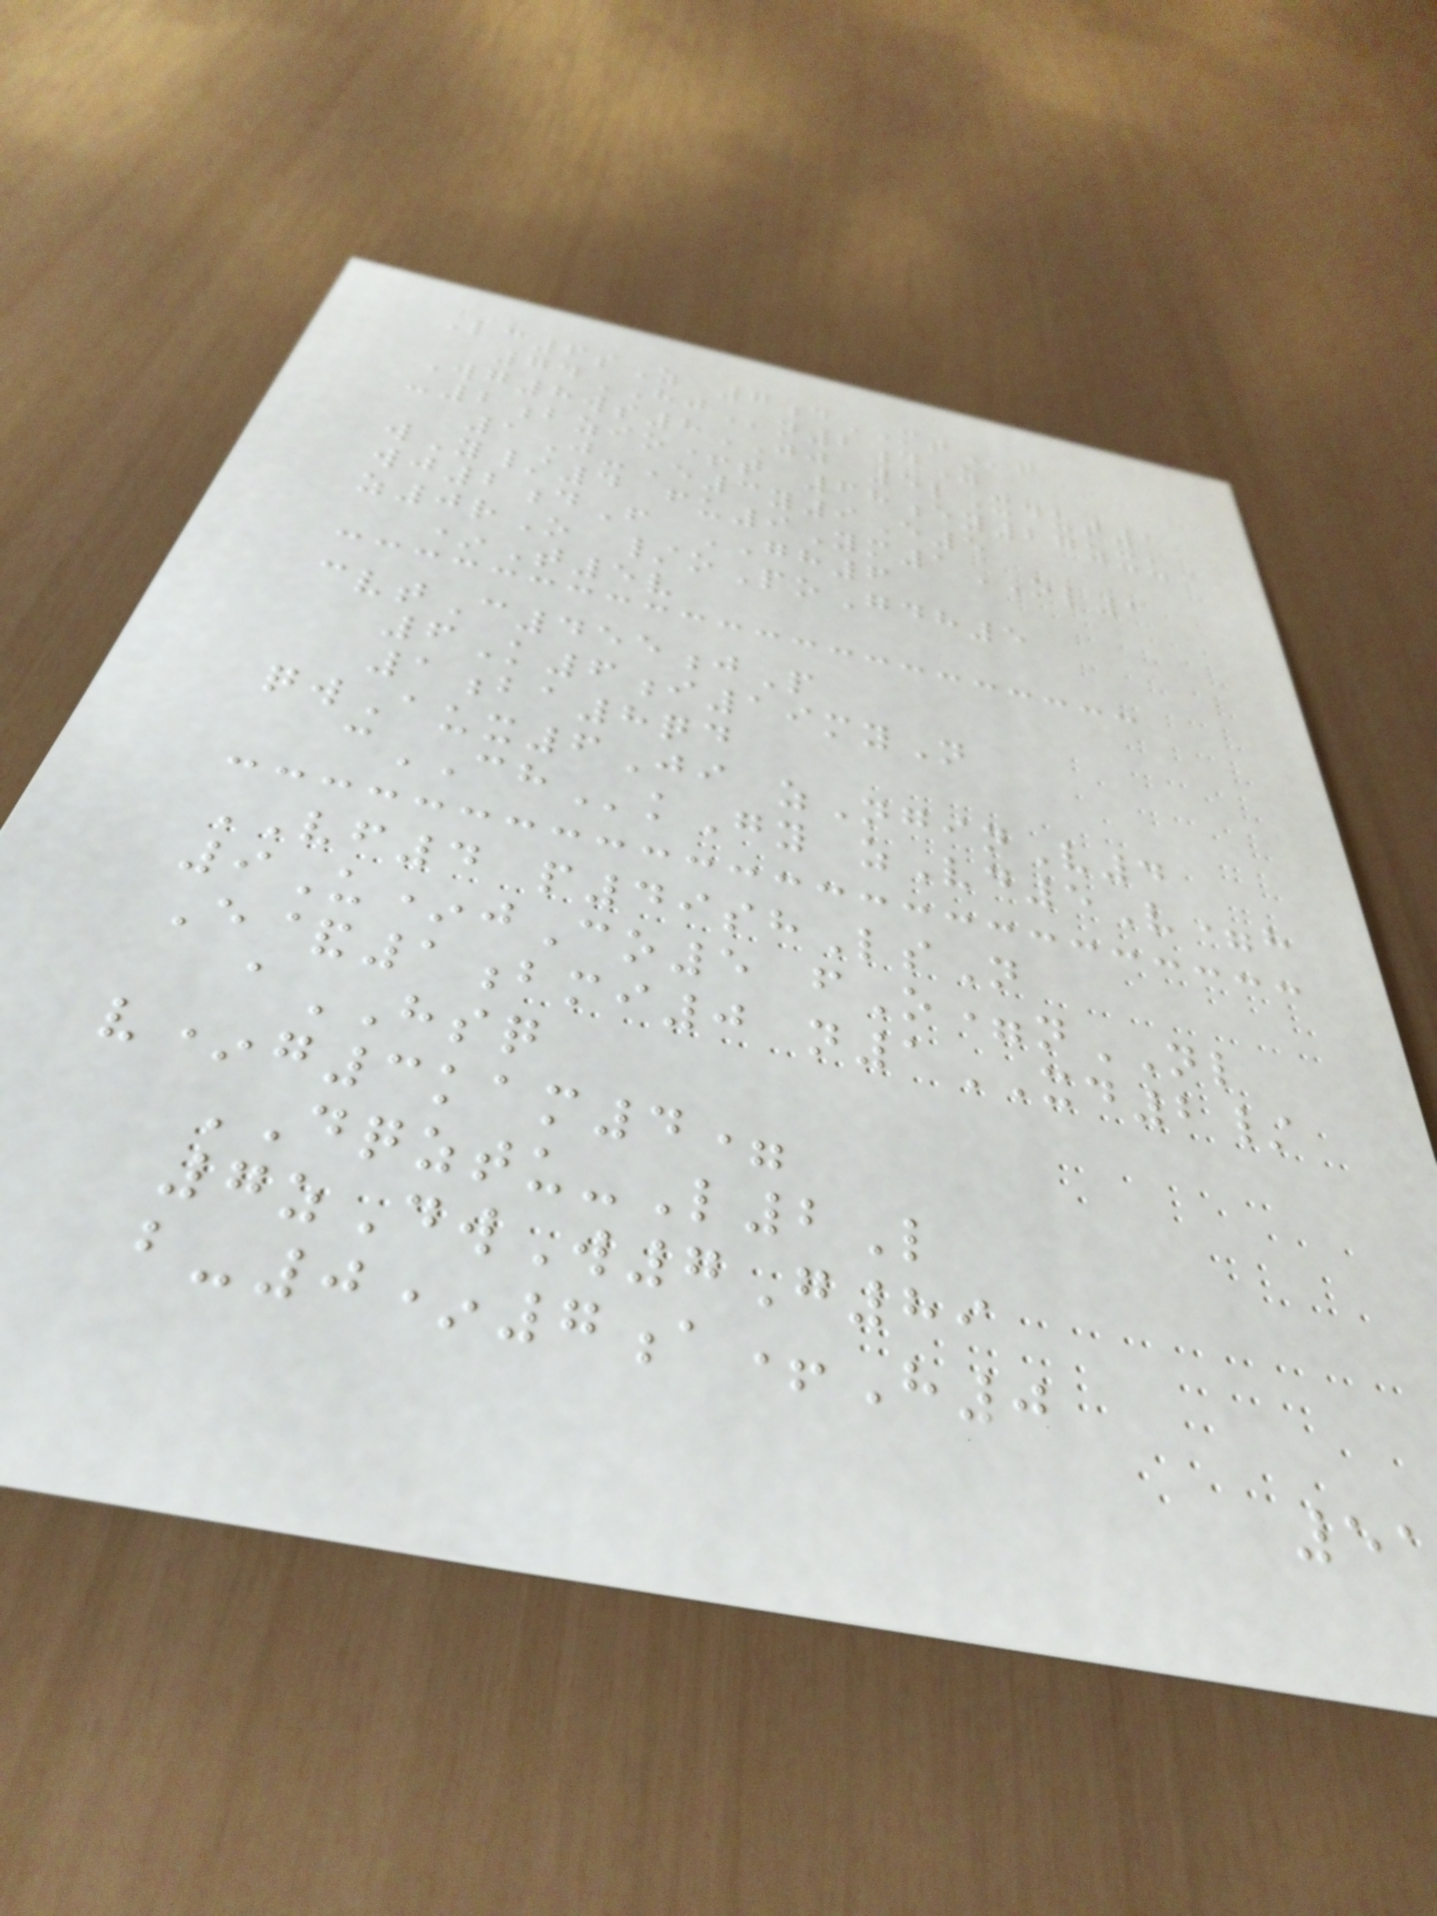Lc6sZ 7dMTt
74HJn2dZ
Wg8ws8JJ 5lXdut1
-2bzio+t 68ey27zxu
1J-E3y9E5
wY/4 fu9Ym1OL1
wj2dF GH6
z0rO /oPoGdh5
*T5v
cvtC455jP
6K6i19myN
1ba8qd
qwAux6Ji zNginV4
cCHkGy zVd5V=h
VF4 p49shLsN
9U*jCo5 fO=nNL
E&1bmi0 n1XD2/
aHSQ
v*g3kam4=
DQZTU-L2L
7zDwW7G89
b-0*7a+H0
